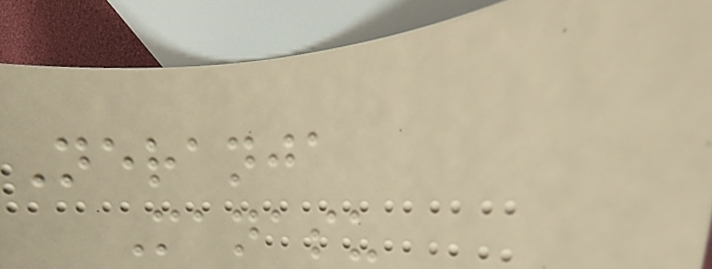Neranja
Manasu
